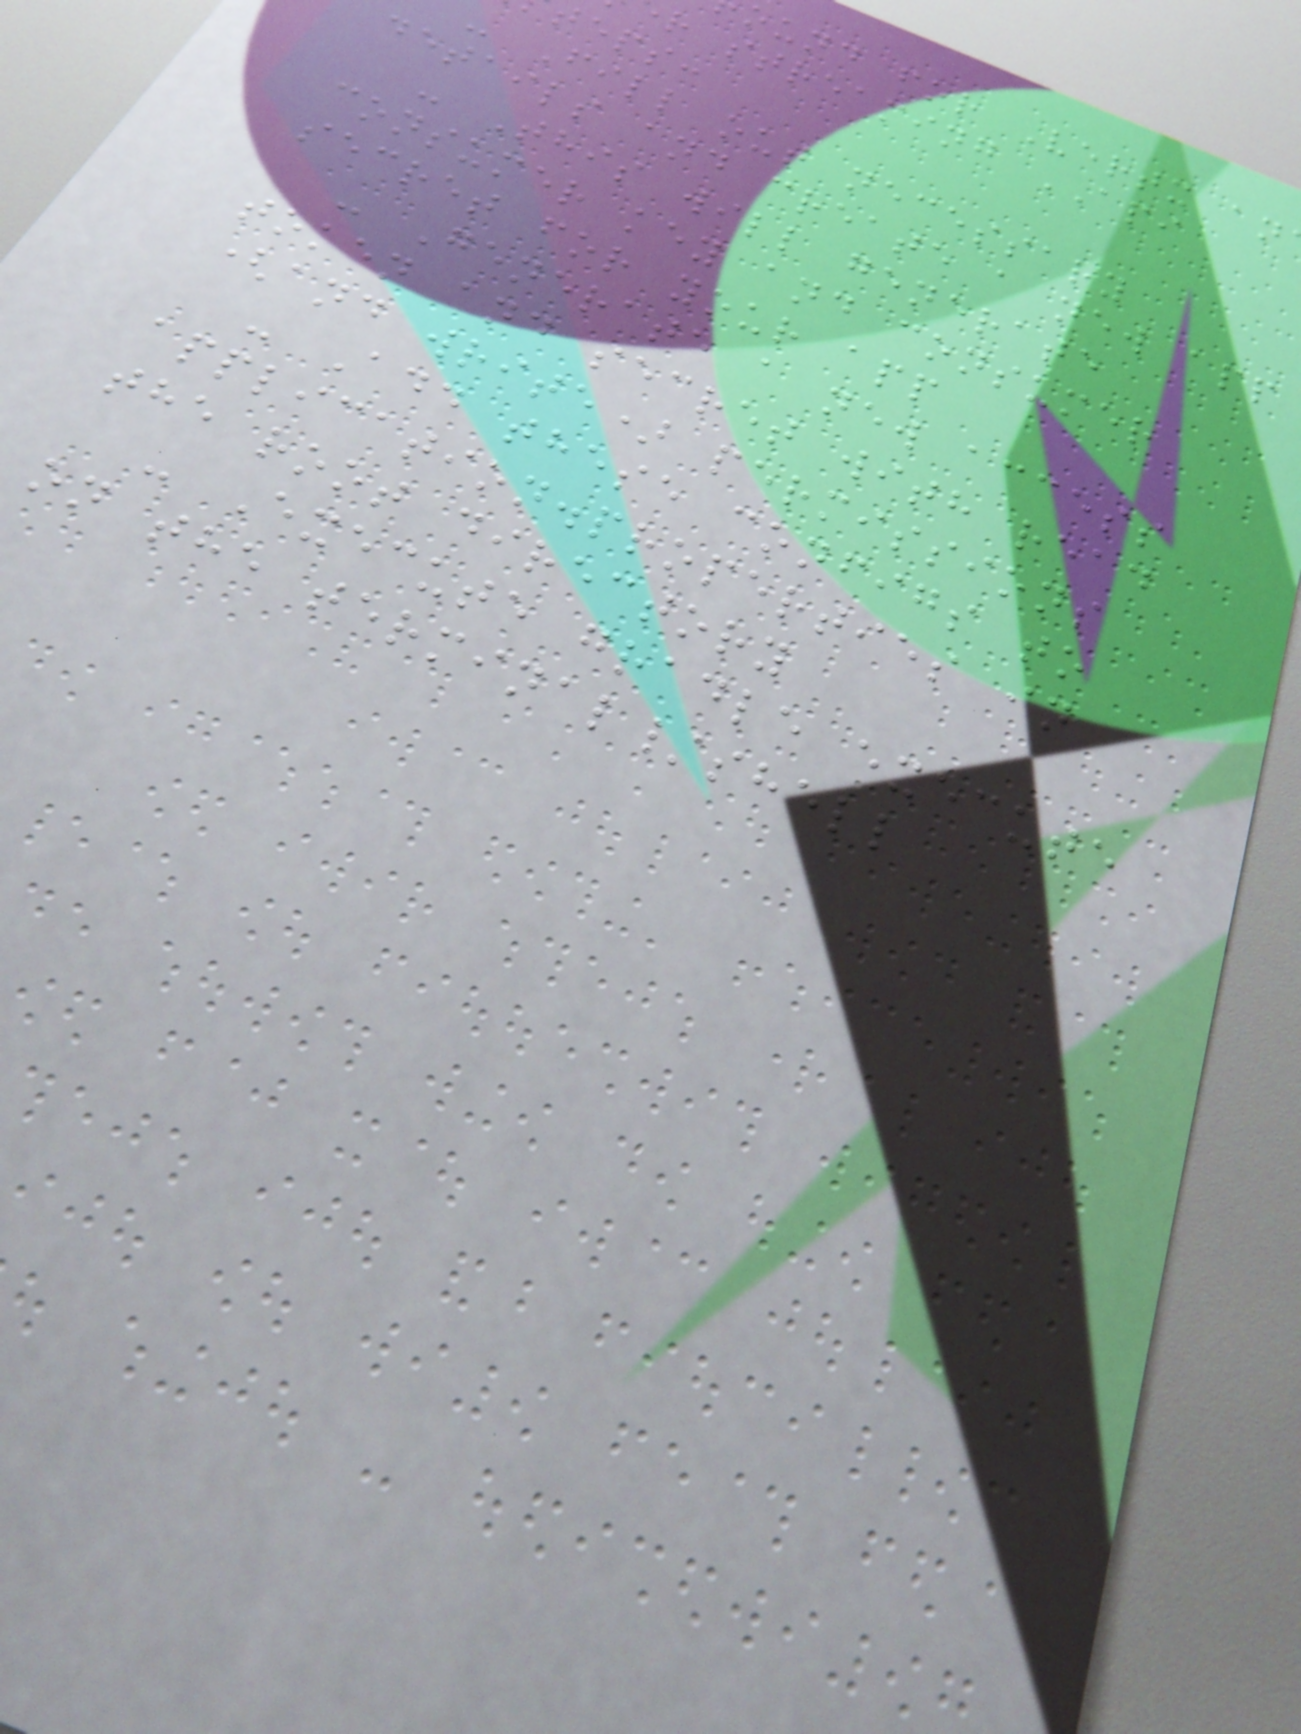ound for Vertx an
r streaming API
teps:
- Fill out necessary
details and create a new app
- This will generate
consumer key and consumer
secret for your app
- Generate a new access
token and secret with read
(and write) permissions
- Add these configs to
application.properties in
the root directory
- Execute gradle execute
on the terminal/shell
